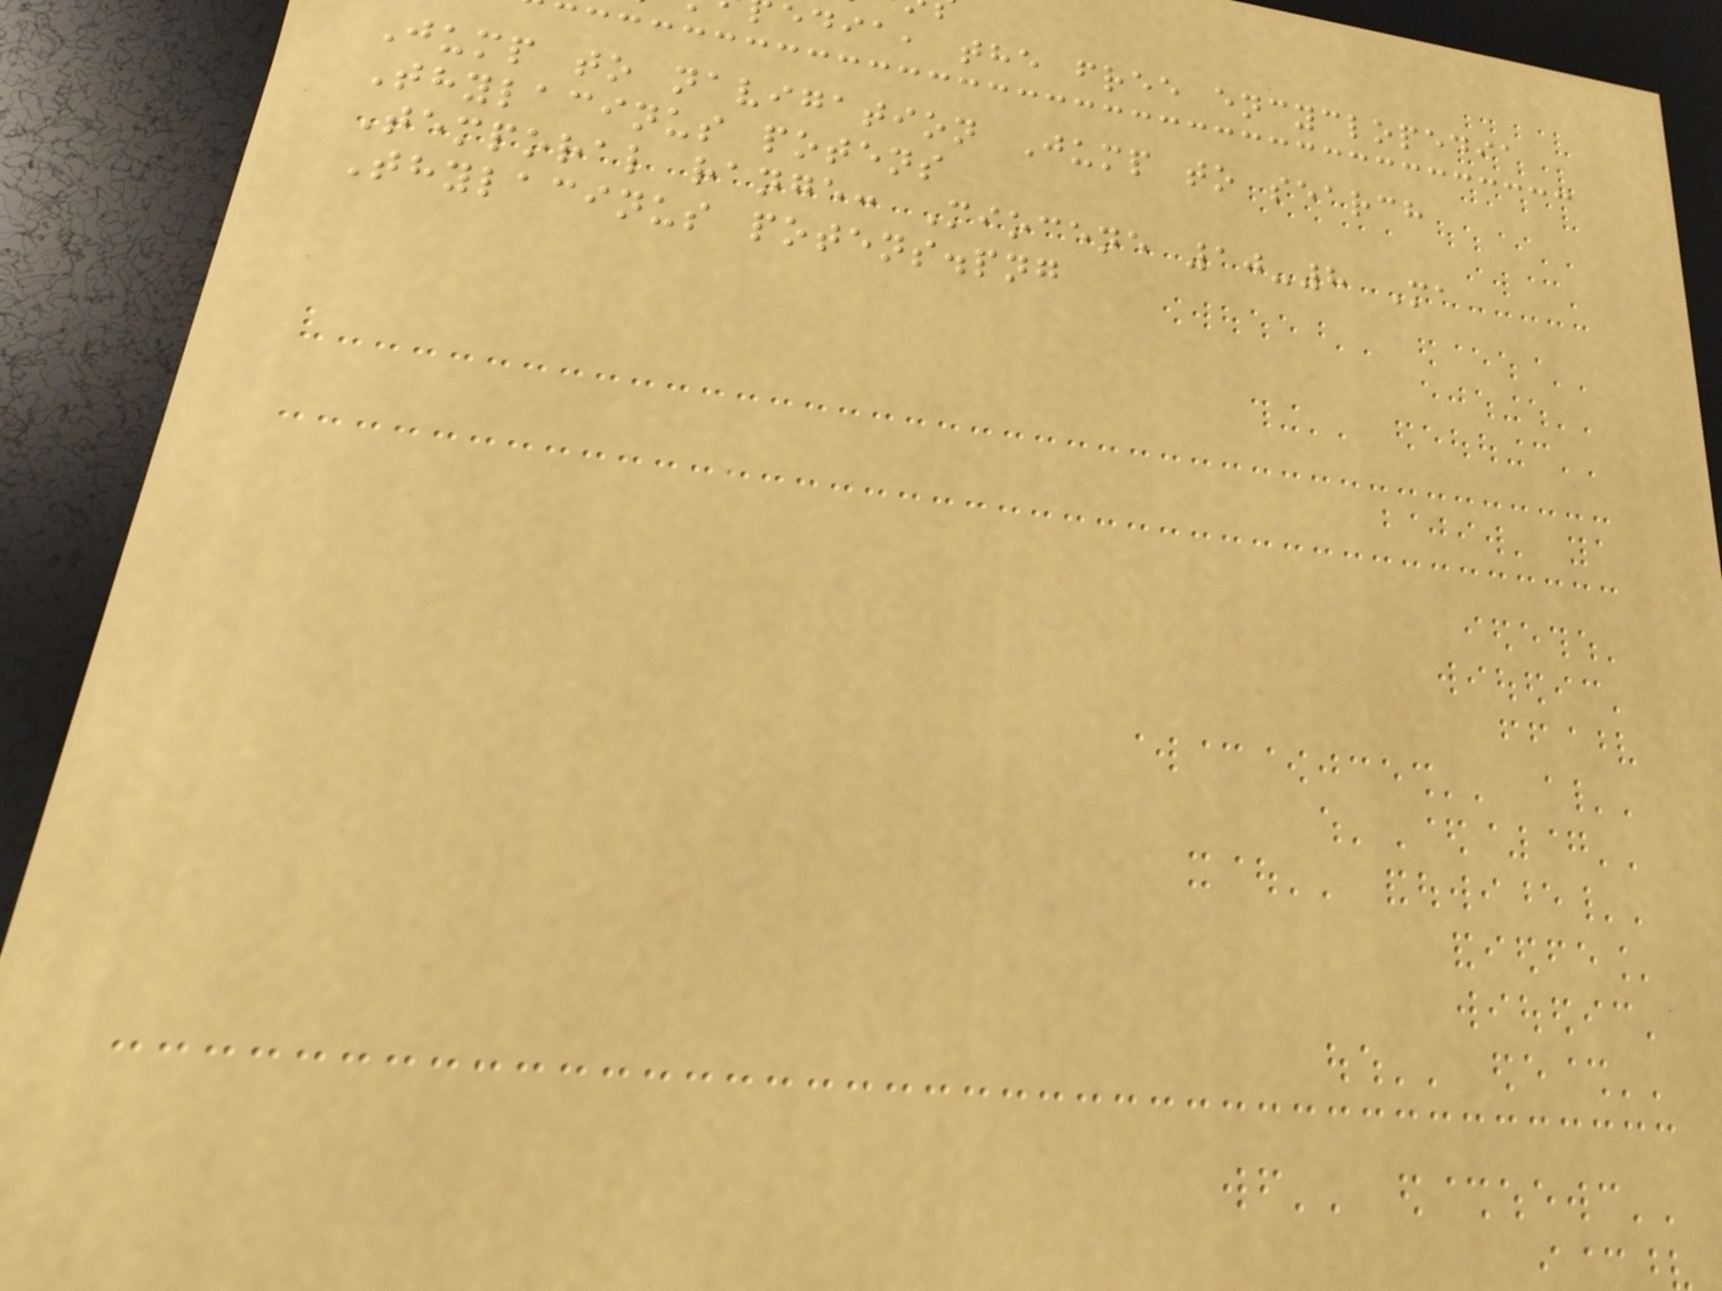edia, the free encyclopedia
Jump to navigation Jump to search
Thylacinus potens
Temporal range: Miocene 10-8 Ma
Thylacinus potens.png
